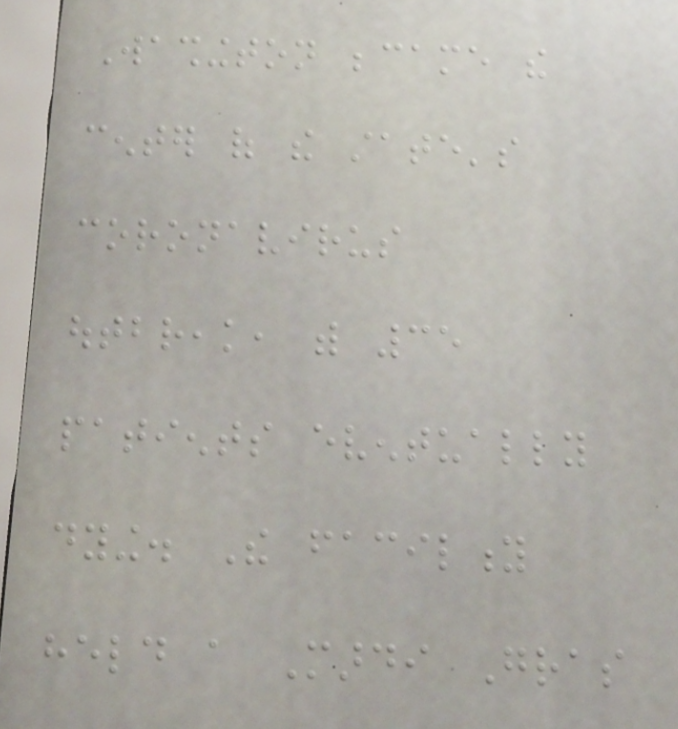Washington became the
center of the state's
coronavirus
outbreak, with 35
patients eventually
dying. The facility
held a Mardi Gras
